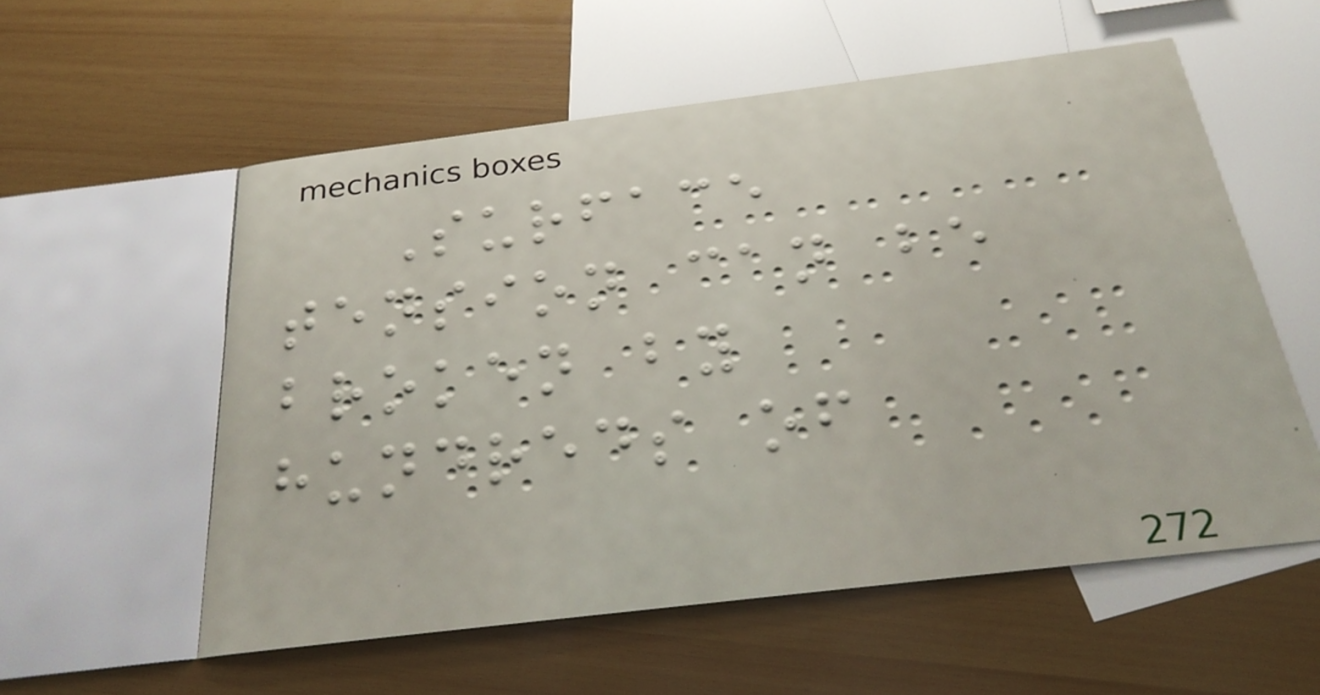Surface
tension can be
broken by
hundreds of
